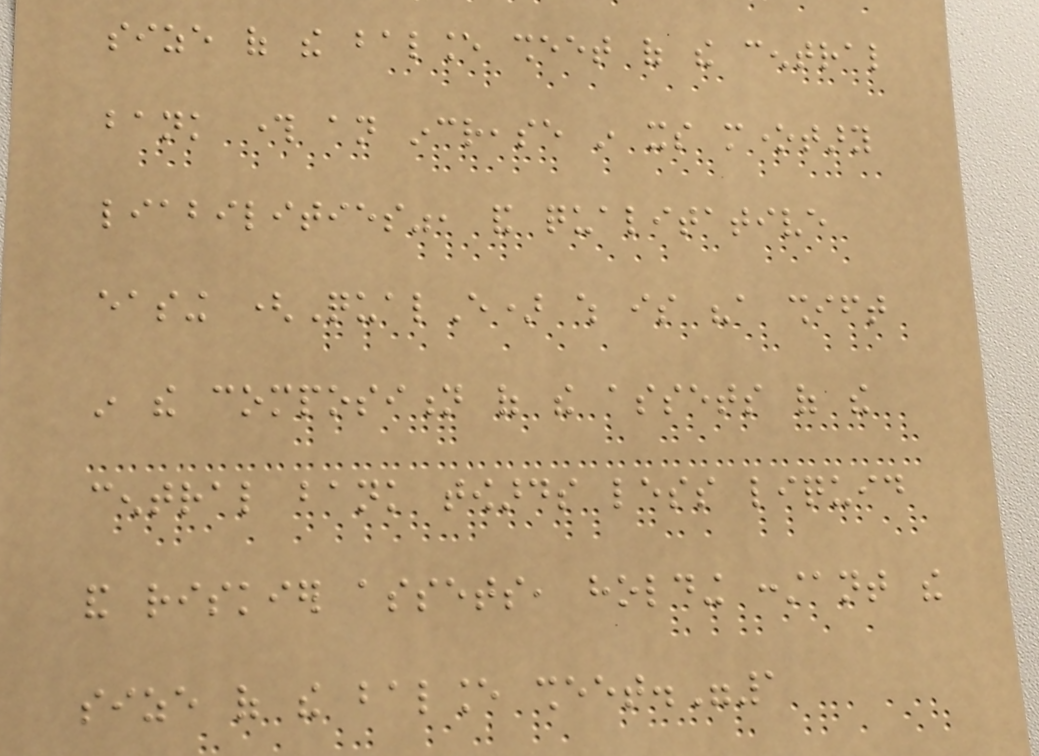size of the balance sheet of the central
bank through an increase in its monetary
liabilities", and qualitative
easing (QualE) which is "a shift
in the composition of the assets of the
central bank towards less liquid
and riskier assets, holding constant the
size of the balance sheet."1
